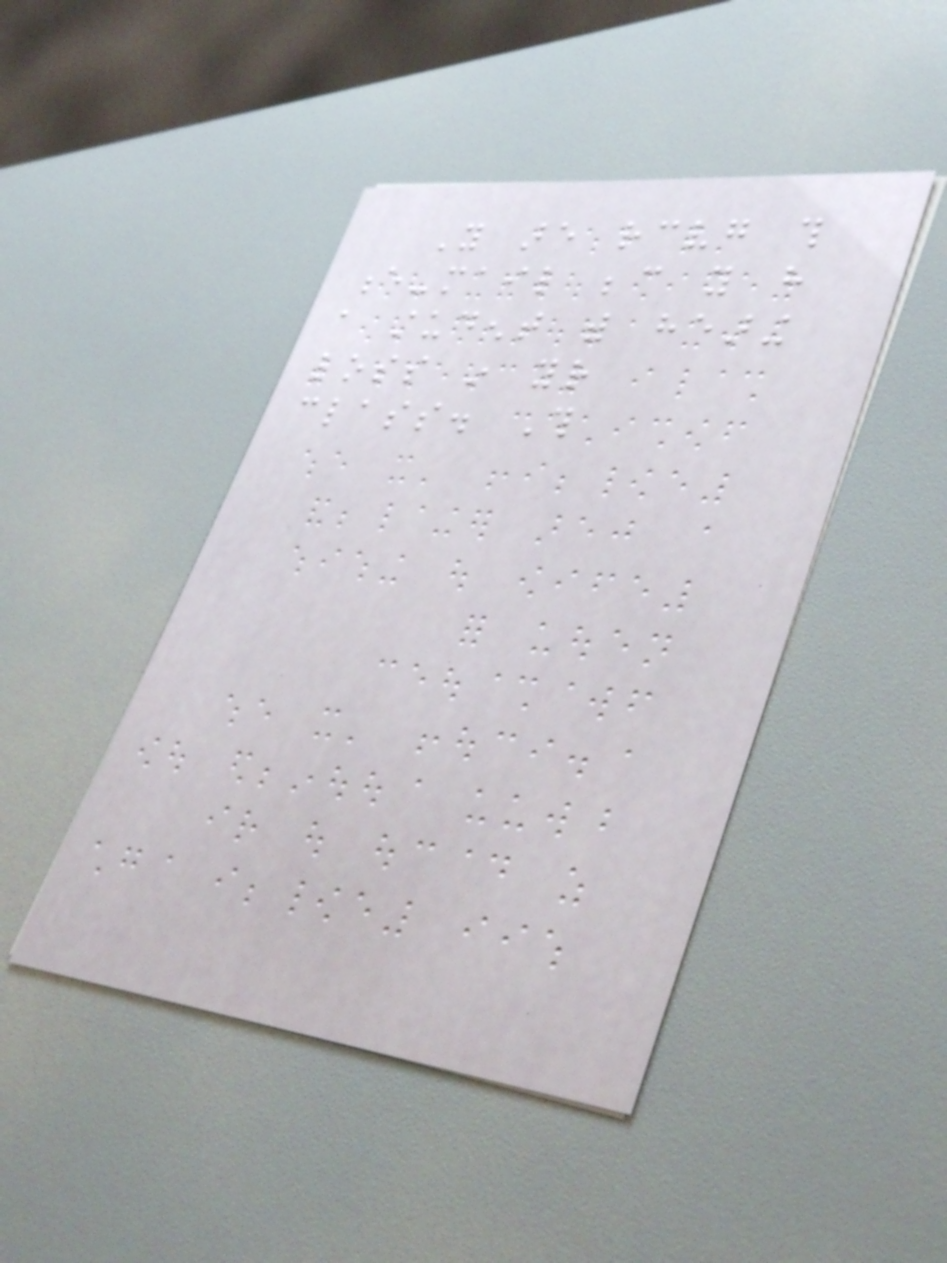You are receiving this
e-mail because you have
a student with hearing
loss in your
class. This
